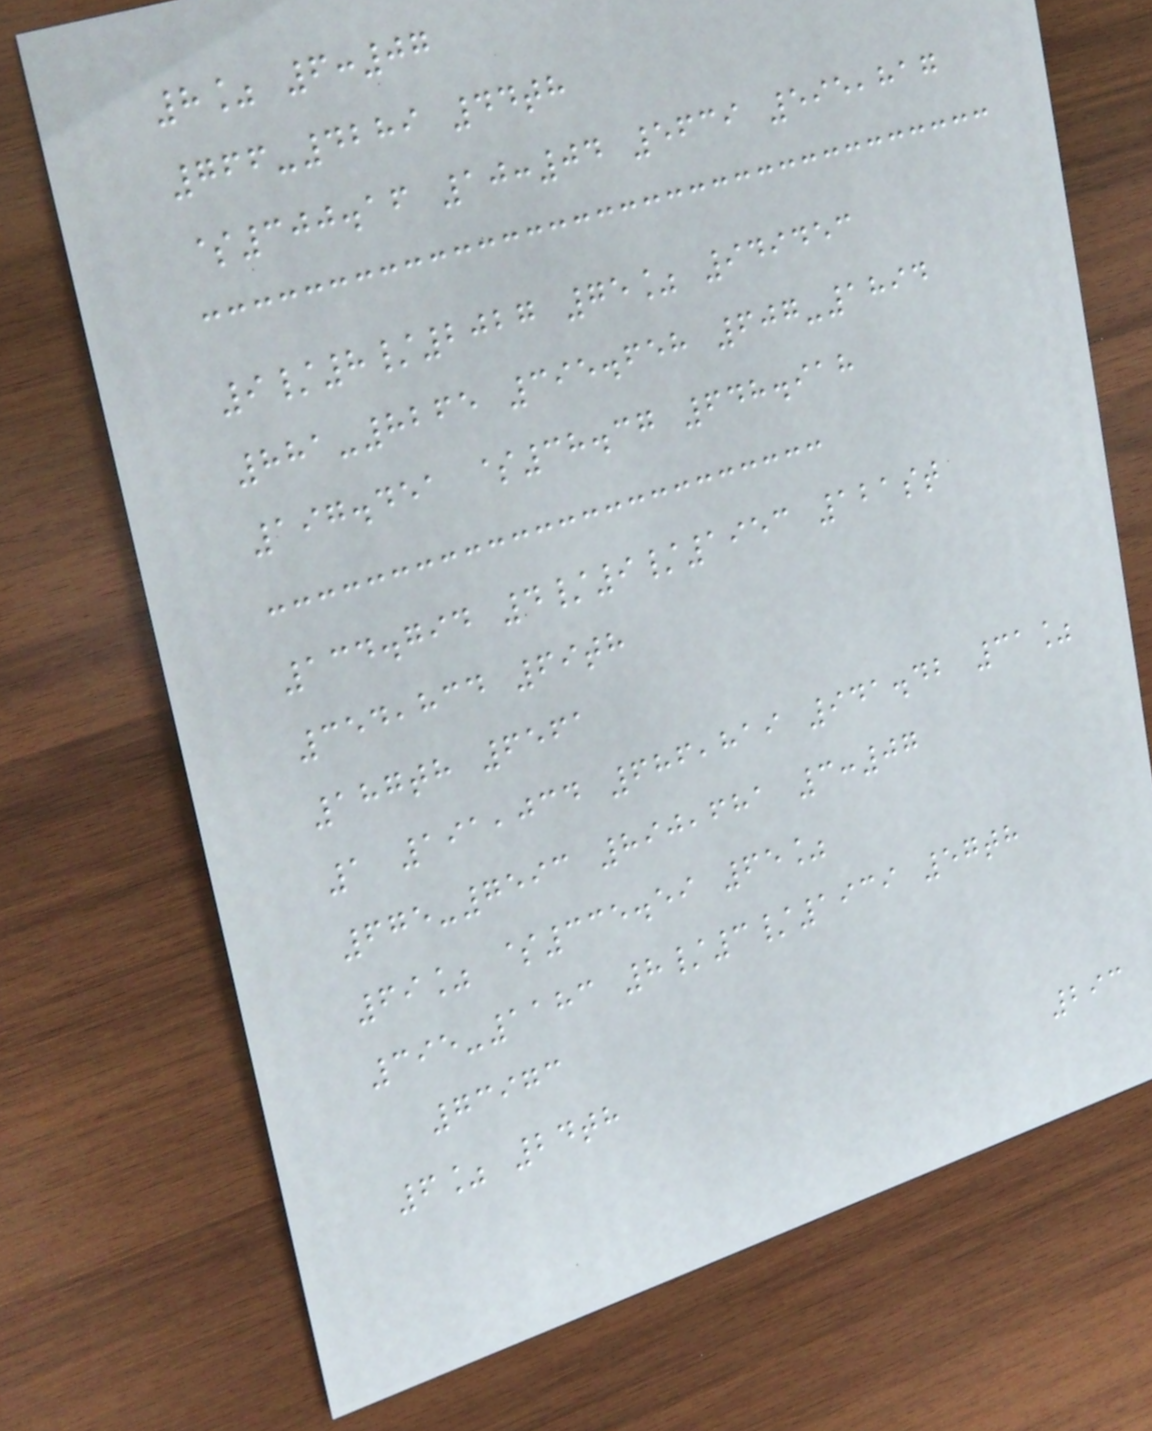8% 6:07
766-4289 44th
$300.16 10:04 5639 595,817
9/8/2027 75% 949453
881-8265 395.658 607-1894
197.451 $38.37 648.918
134.794 4/9/1953 121st
354,834 69th
187th 6561
1 191,034 686,819 941.42 31%
675-7593 890,681 3:07
69% $335.59 65%
395-1183 8/3/1939 57th
73973
6% 24th
293
